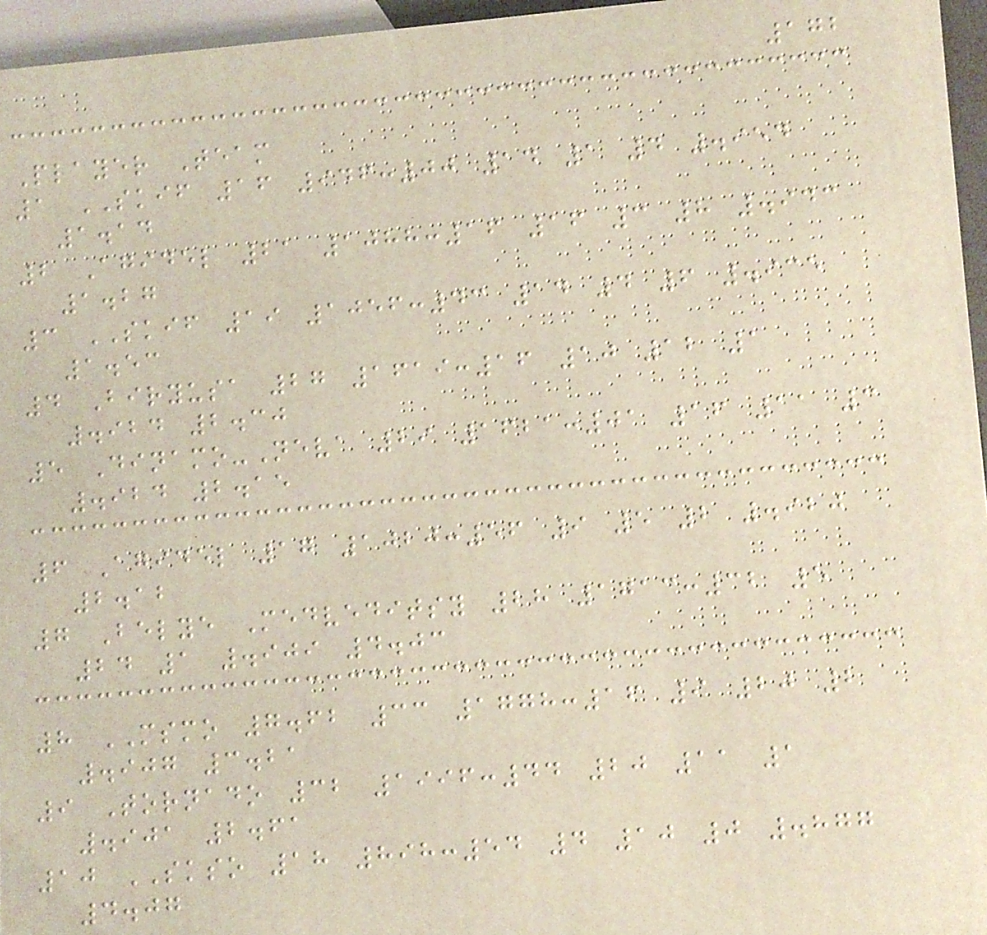172
Player Team
1 SKIF 16 946:00 14 1 4 .954
1.14
2 Agidel 21 1088:16 16 3 8 .943
1.27
3 SKIF 19 1056:43 14 4 6 .935
1.53
4 Biryusa 27 1619:16 10 12 1
.924 2.30
5 Dinamo-Neva 29 1621:01 16 11 3
.924 2.15
6 Agidel 17 1020:56 9 5 2 .920
2.12
7 Belye Medveditsy 28 1713:32 5
24 1 .909 4.03
8 MSMO 7.62 33 1778:16 9 20 2
.907 3.21
9 Tornado 32 1996:44 20 11 1
.901 2.61
10 SKSO 18 898:54 4 10 0 .877
4.07
